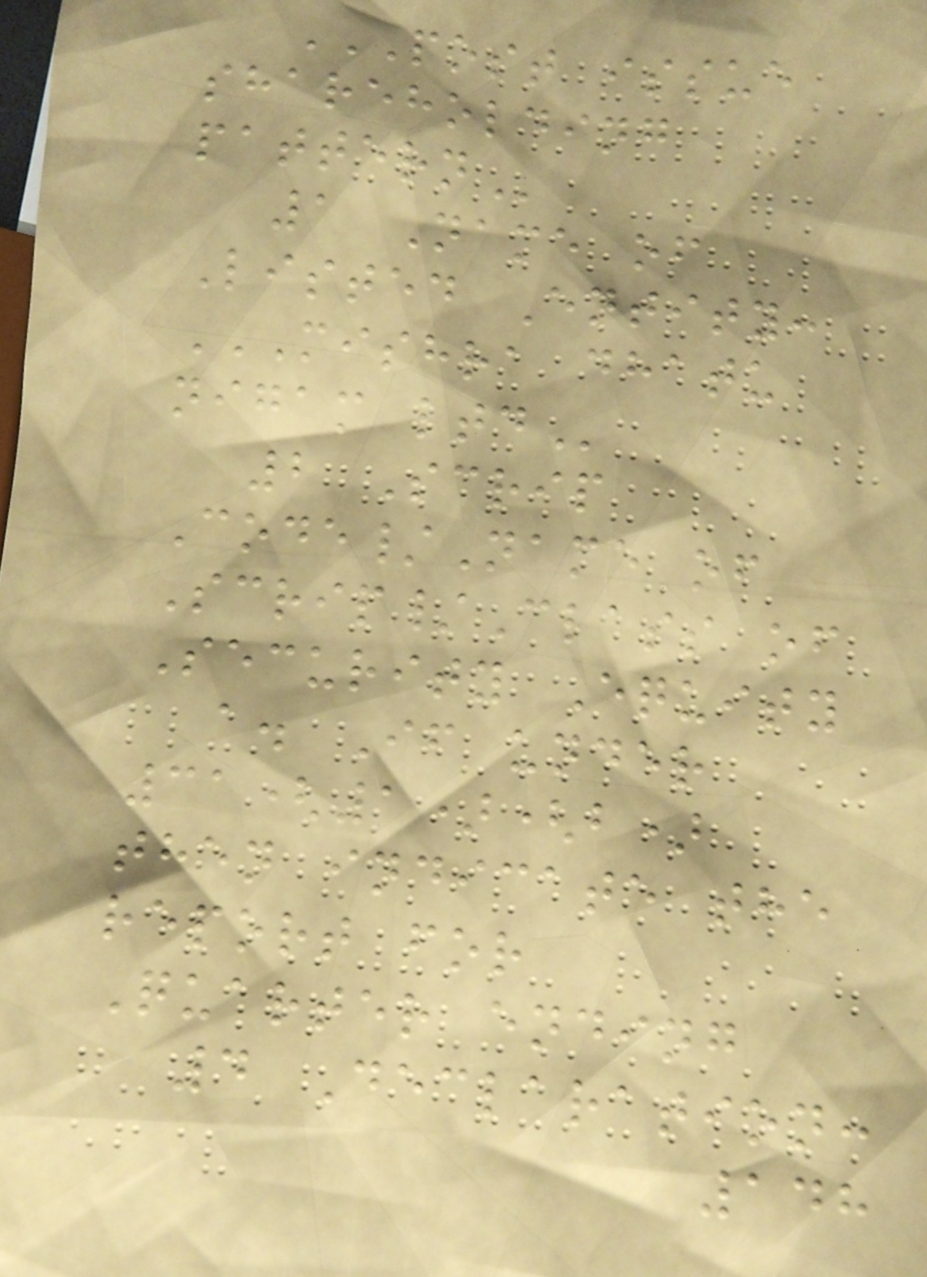POST ISSUE
SHAREHOLDING
PATTERN
1 Name of
Listed Entity:
MISHRA DHATU
NIGAM LTD
2 Scrip
Code/Name of
Scrip/Class of
Security Equity
a. If under
31(1)(b)
then indicate the
report for
Quarter ending
4 Declaration:
148
